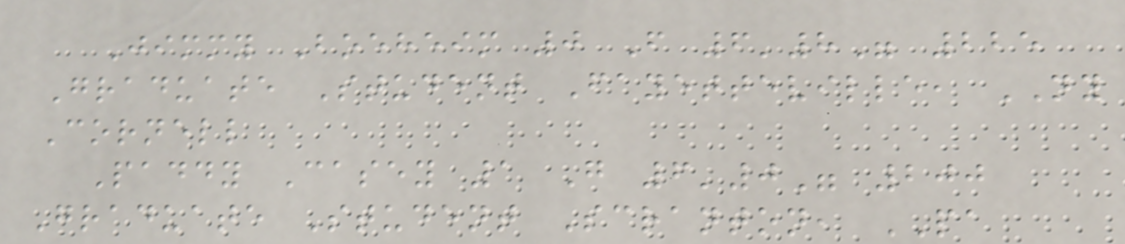Jimmy Boeheim 0 F 6'8" 225
Graduate Student Fayetteville, NY
Cornell
Paddy Casey 1 G 6'0" 200
Graduate Student Scranton, PA
